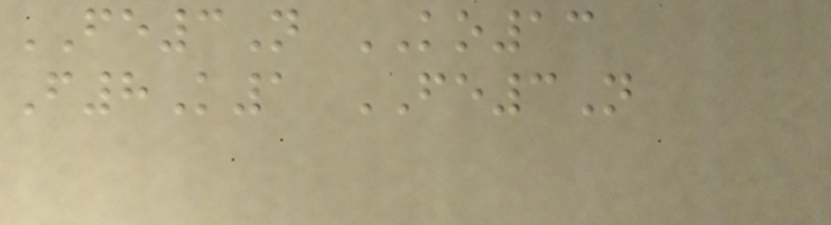FE3N KO13
F8K1 FE3N
